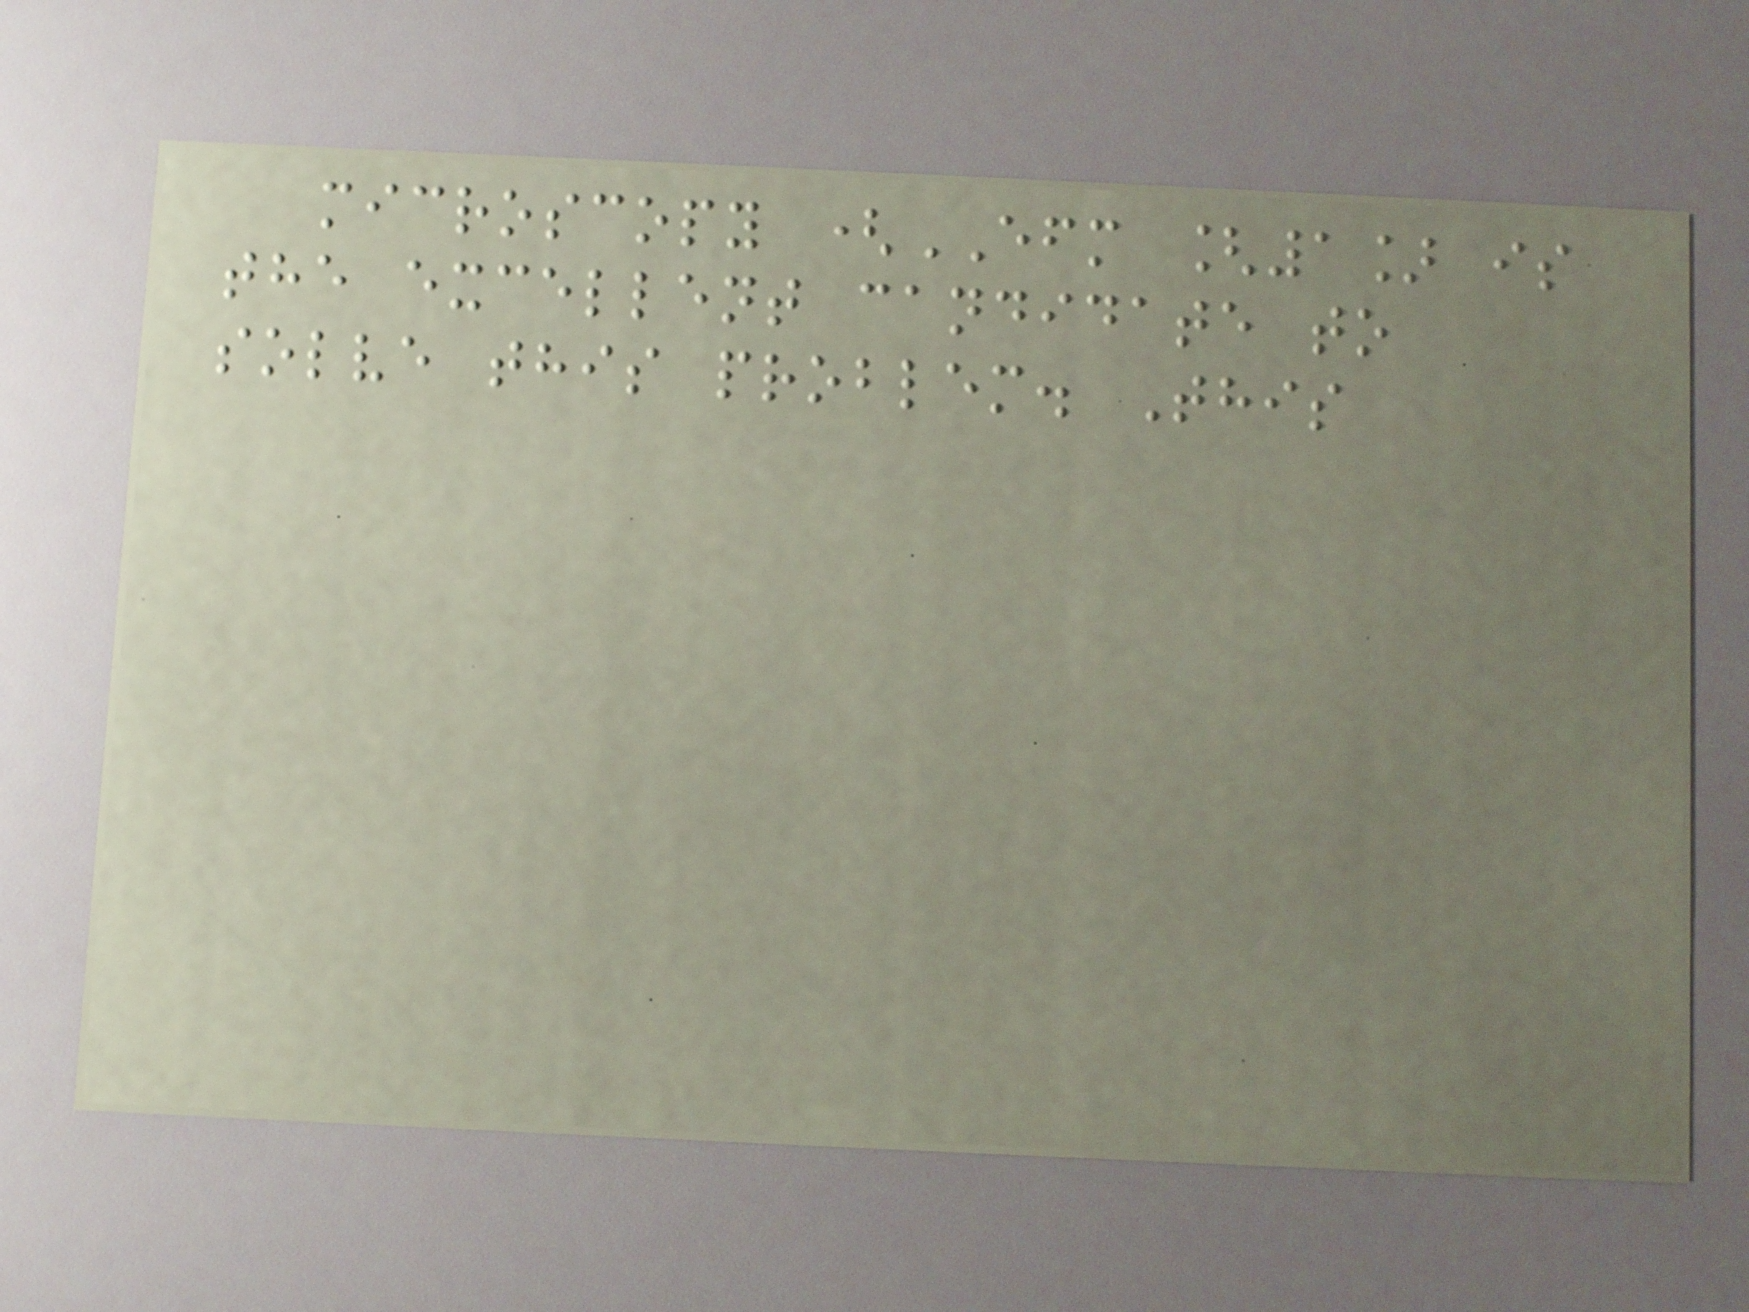microscopy (EFM [1] is
the excellent candidate to
solve this problem. This
